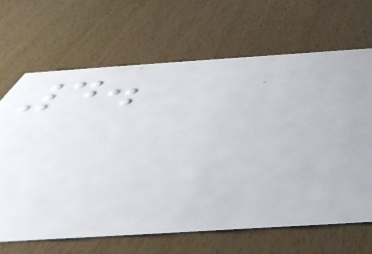4.
